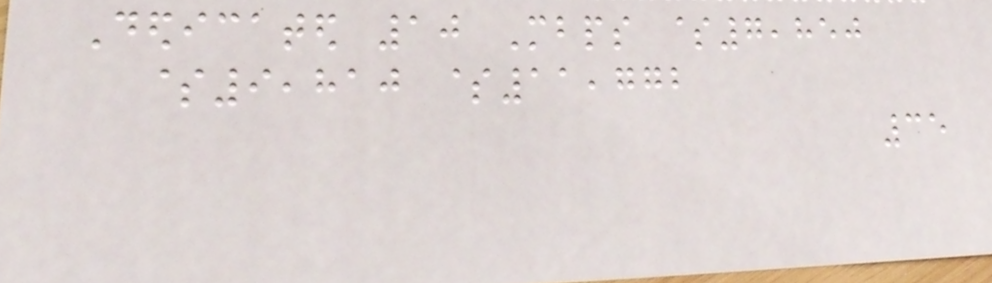Dedicated 10 Mbps $7,850
$9,810 $11,772
35
